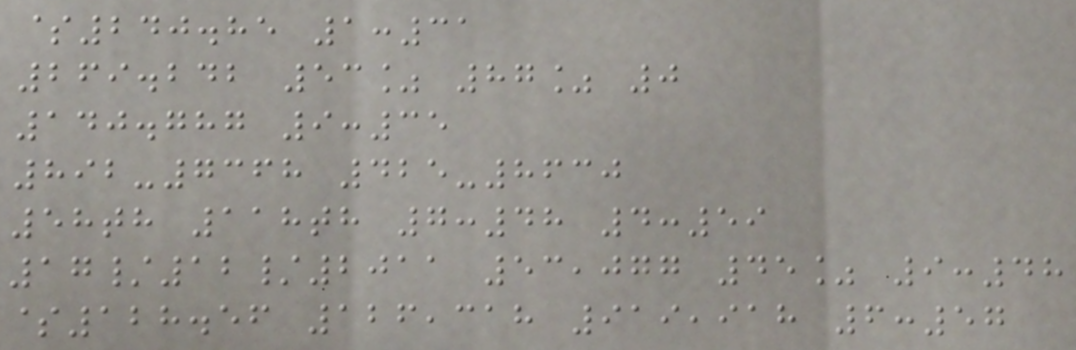$240.85 1:31
269.242 53% 87% 0
140.787 9:35
892-7368 425-8630
58th 118th 7:48 4:59
17/12/2011 53,077 45% 9:48
$128.56 126,318 919,918 6:57
